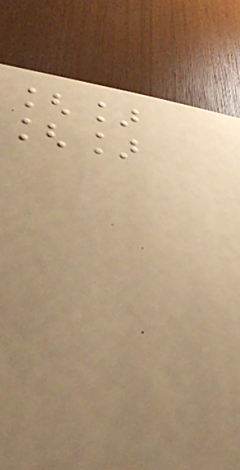[]
[]
